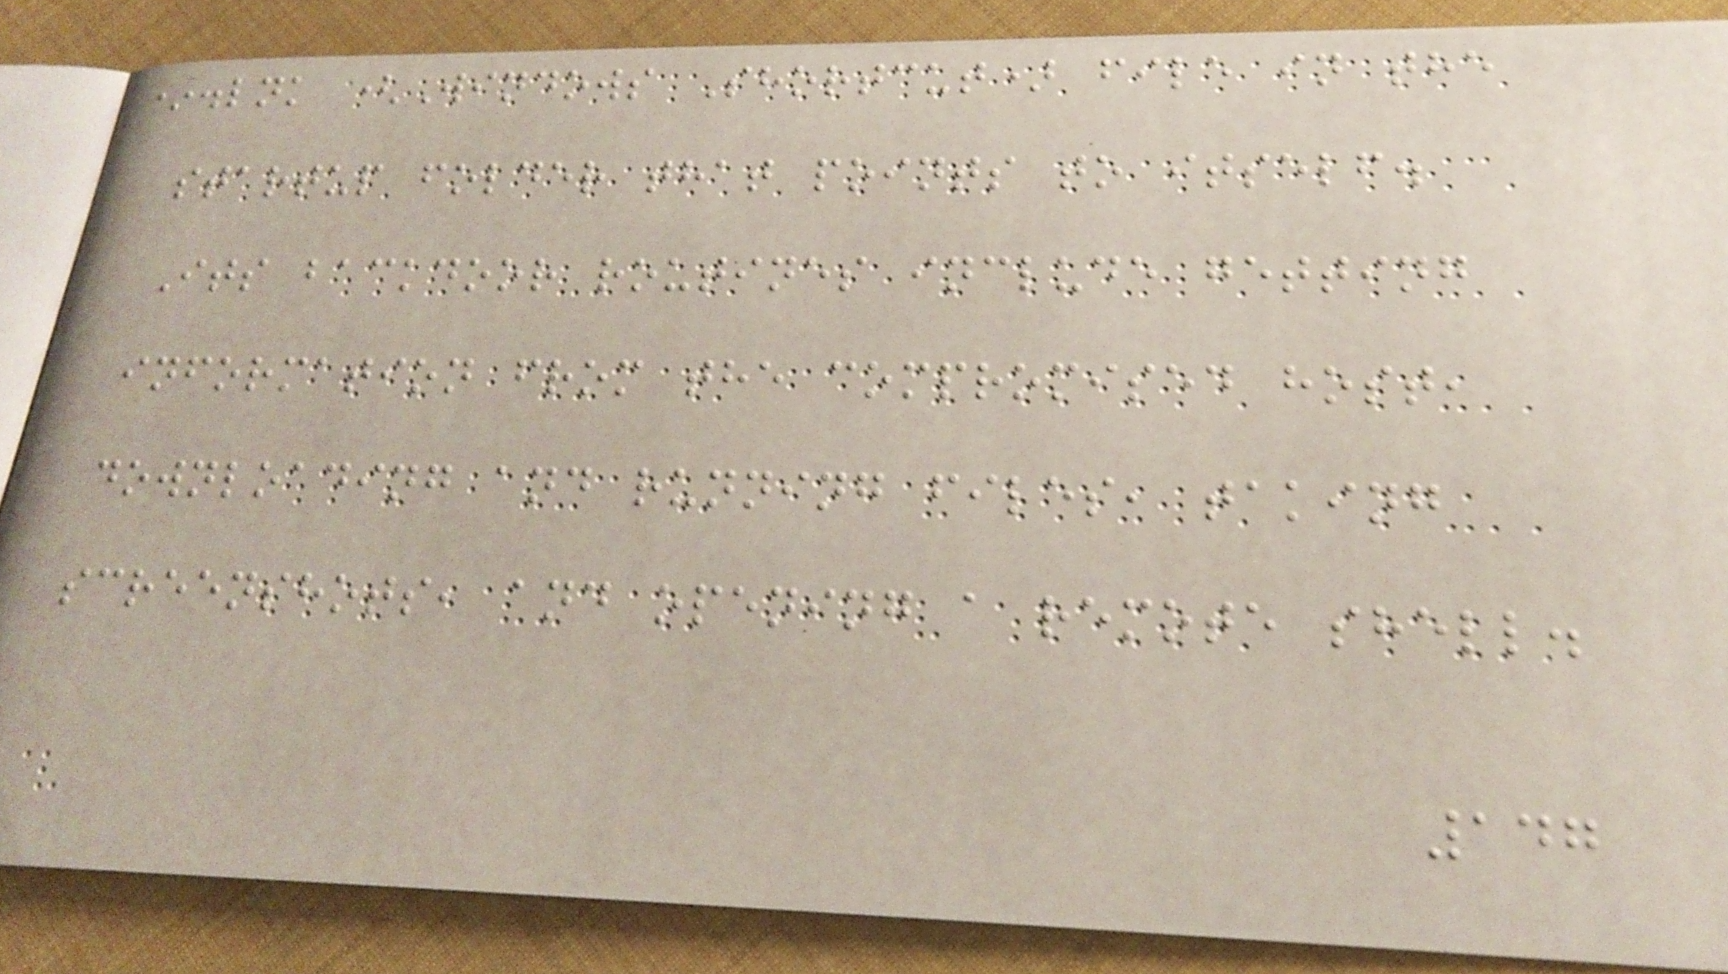*.lnk (Windows Shortcut) file in the
startup folder that points to itself.
Its backdoor routines include getting
information from the compromised host,
downloading and running files, taking
screenshots, and opening a remote shell.
147
